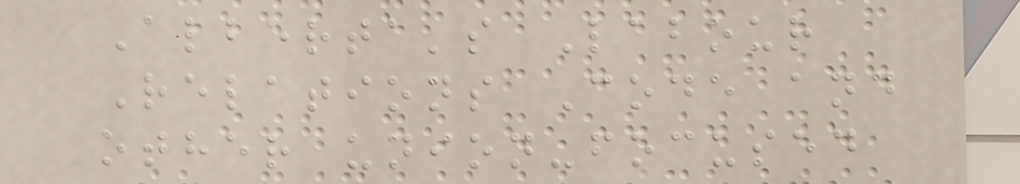Alberta's Labour
Relations Code and
other union-focused
